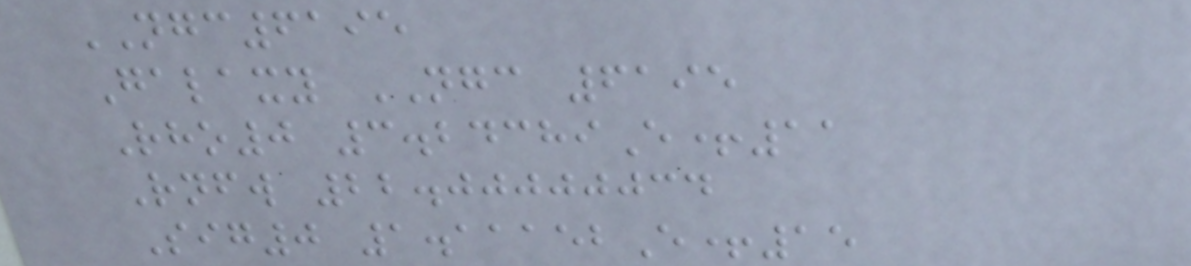NGC6195
Galaxy NGC 6195
Rho0 3.24389E+11
Rnfw 22.00000034
Sig0 1.11152E+15
